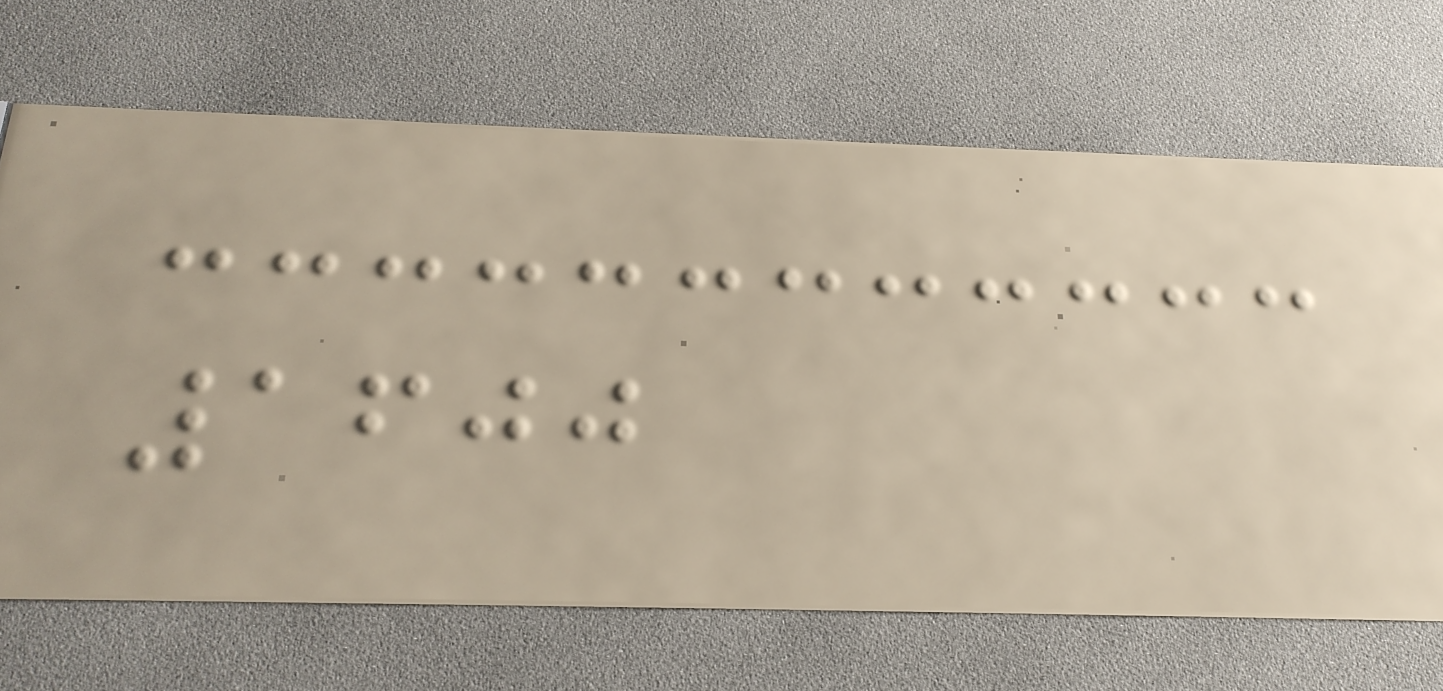1600
